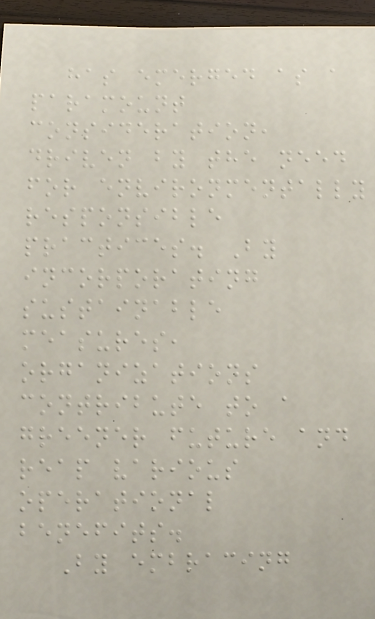has emerged as a
paramount
consideration,
driven by the need
for environmentally
responsible
practices. By
incorporating
sustainable
measures,
organizations
contribute to a
greener future and
reap various
operational
benefits.
By embracing
